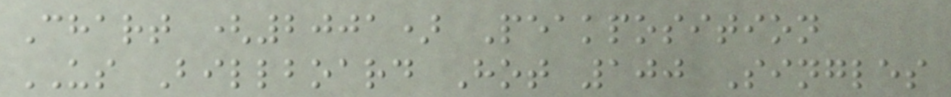Chart (2001) Peakposition
US Billboard Hot 100 Singles
